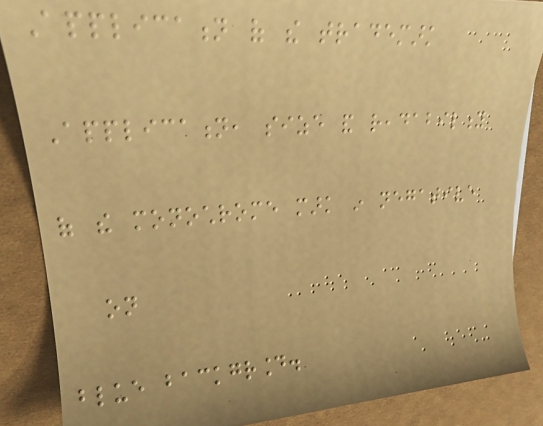Application of the trademark
Application, size and readability
of the monochrome mark in negative
on
blue background.
